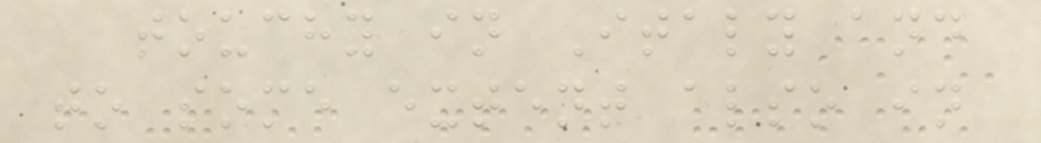touchy in Italy and
to some extent also in
